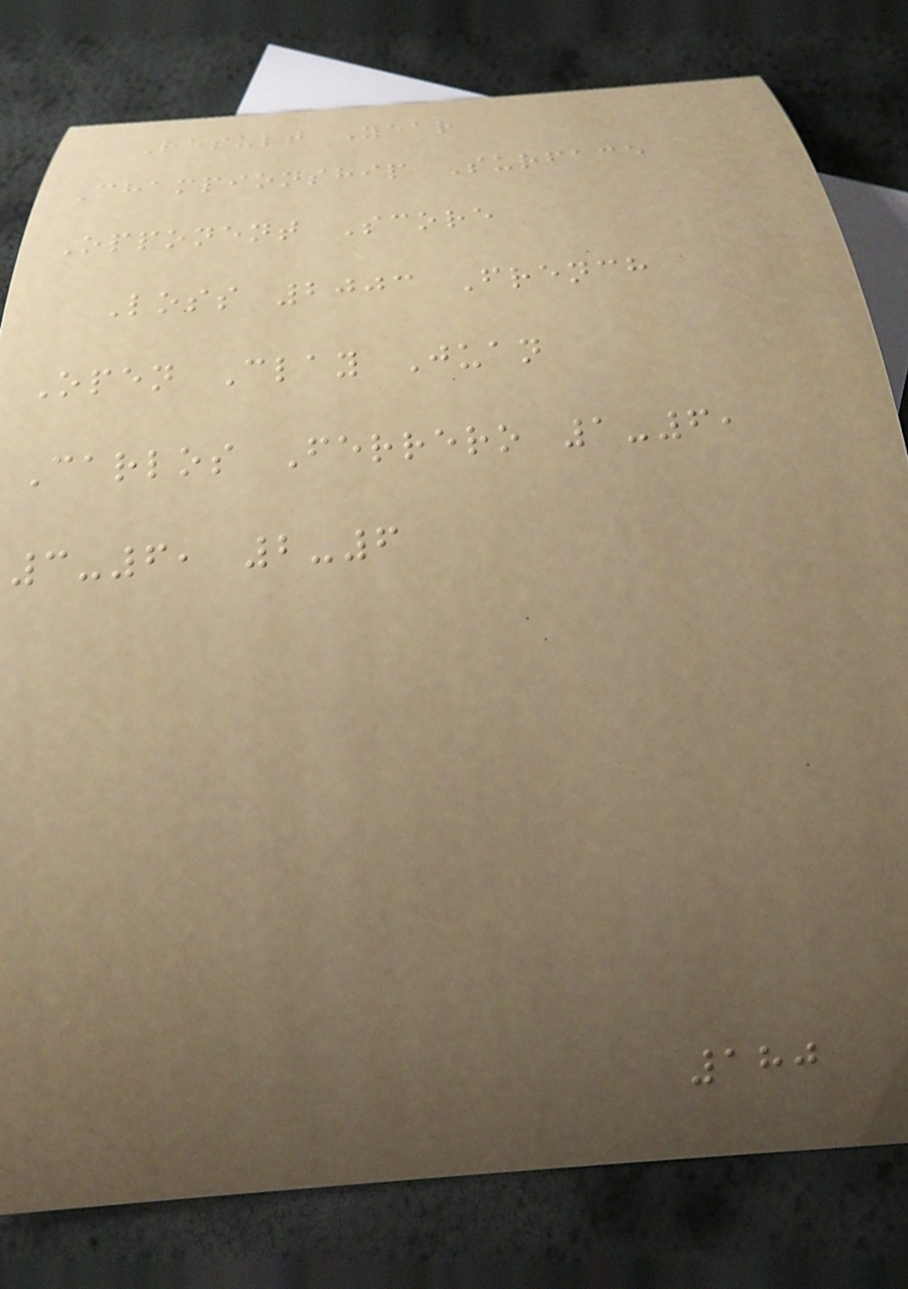Result Year
Championship Surface
Opponent Score
Loss 2003 French
Open Clay Juan
Carlos Ferrero 1-6,
3-6, 2-6
180
